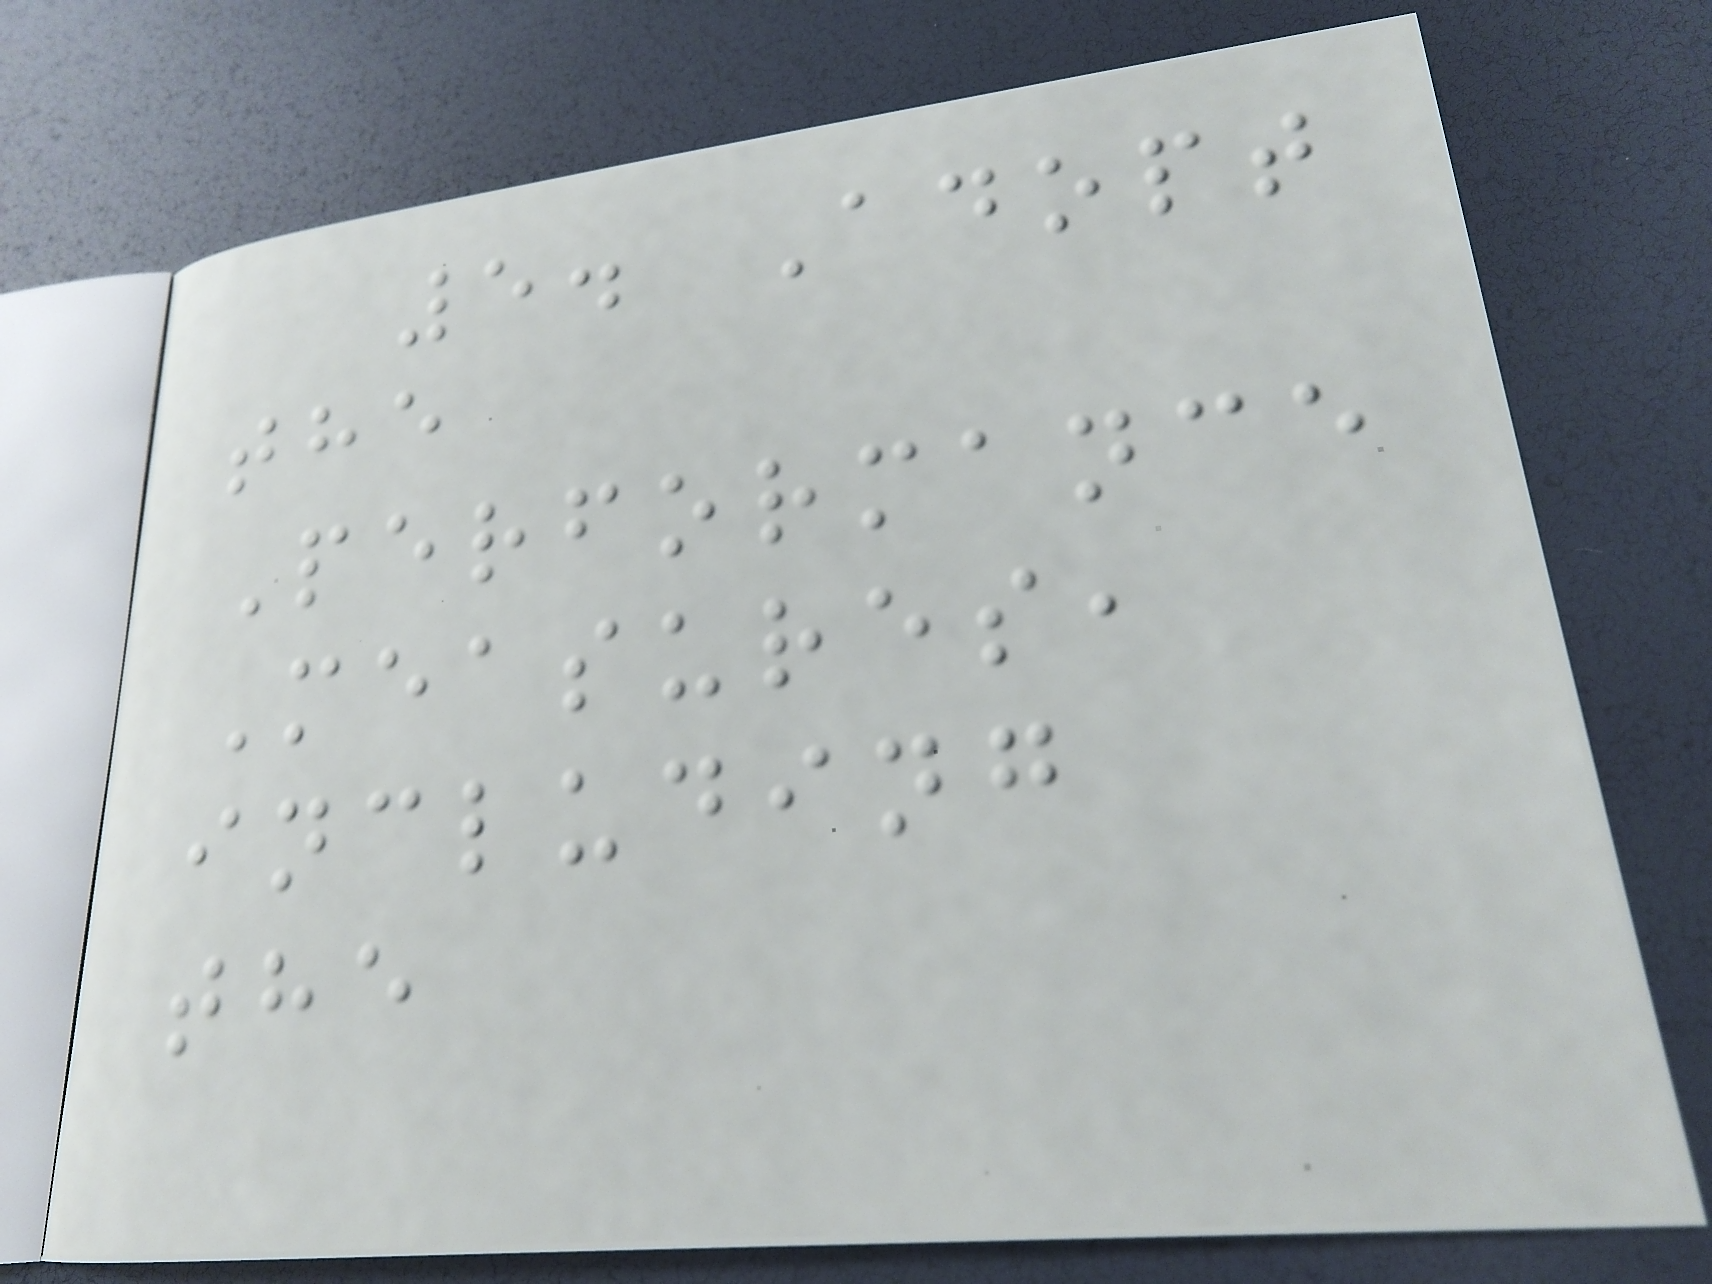5. Adopt
the
Performance
Measures,
including
the
